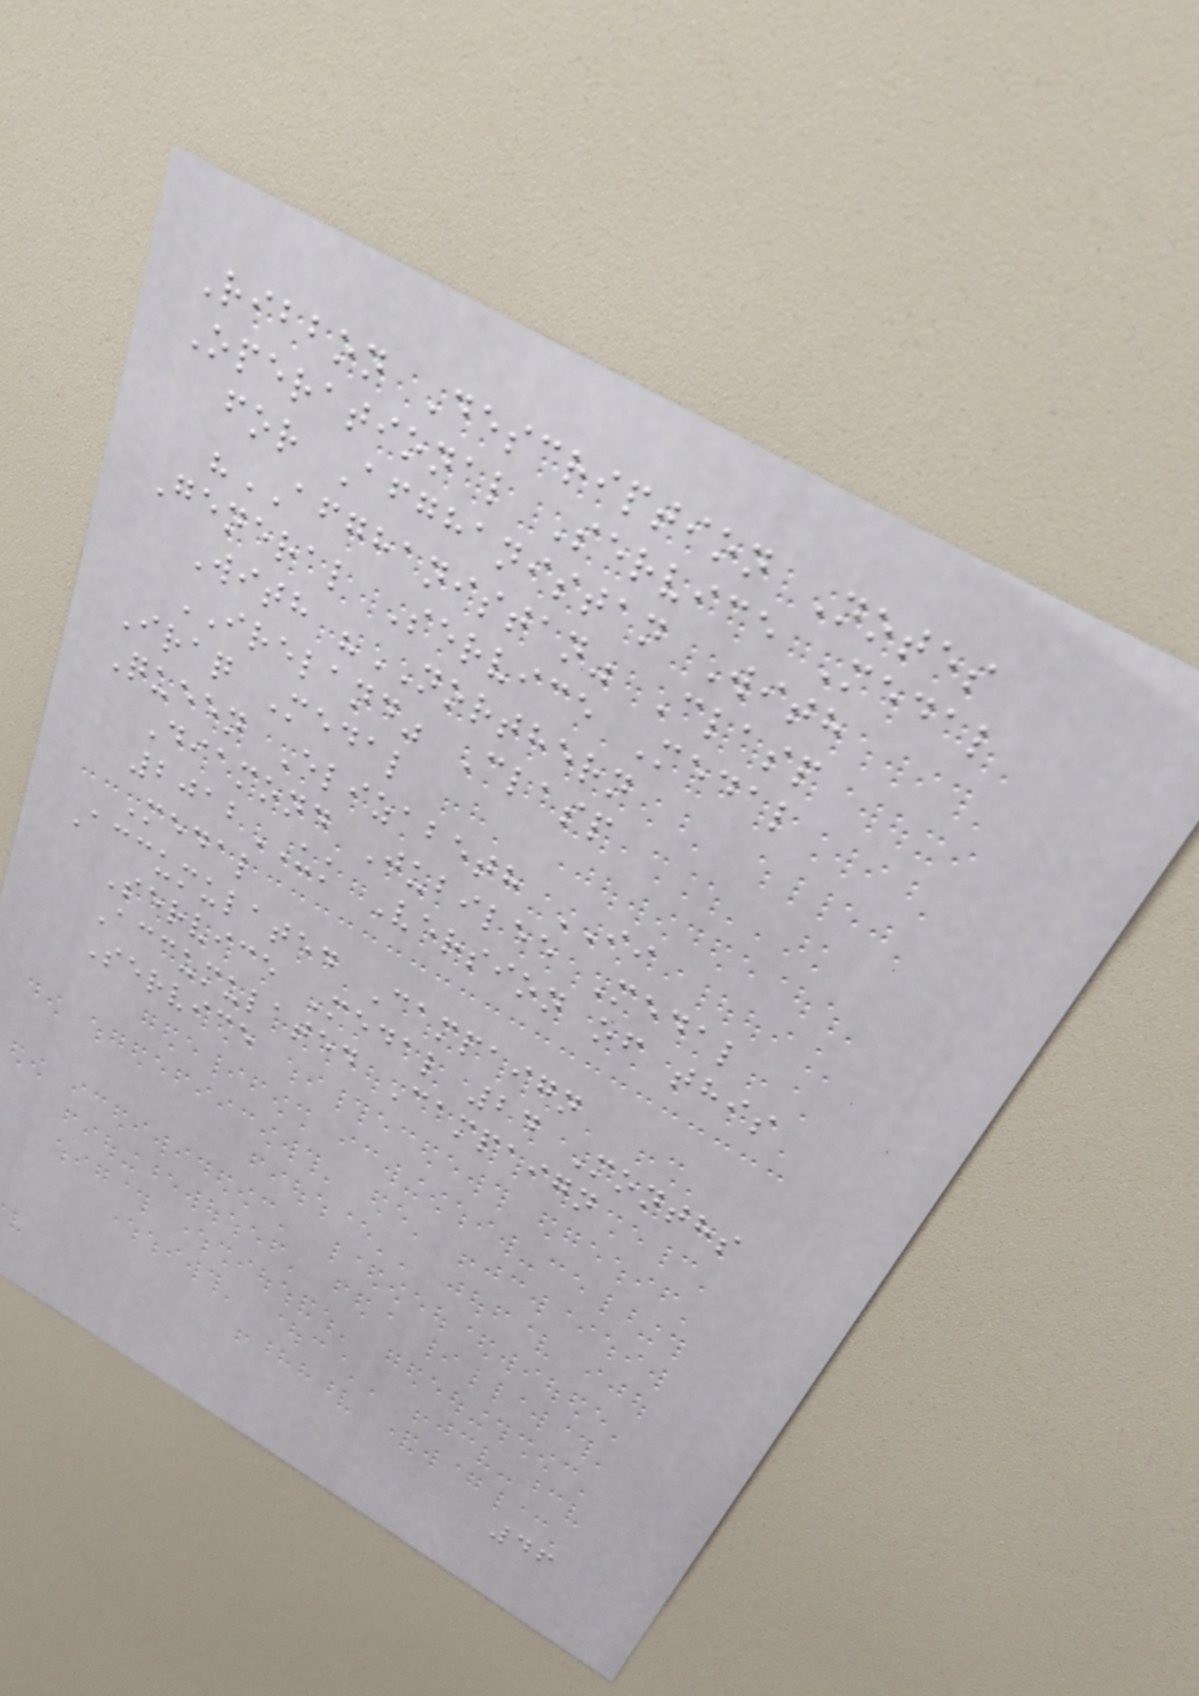Ribbon Description Notes
Operational Service Medal
for Afghanistan With
"AFGHANISTAN" Clasp
General Service Medal
With "NORTHERN
IRELAND" Clasp
Iraq Medal
Queen Elizabeth II
Diamond Jubilee Medal
2012UK Version of this
Medal
Accumulated Campaign
Service Medal 24 Months
Accumulated Campaign
Service
46
